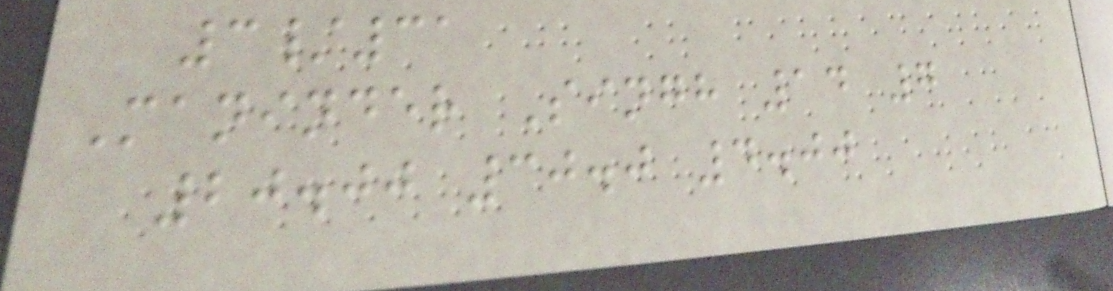3/31
Maninder Singh 14 7
20.00 30.0 4.00
